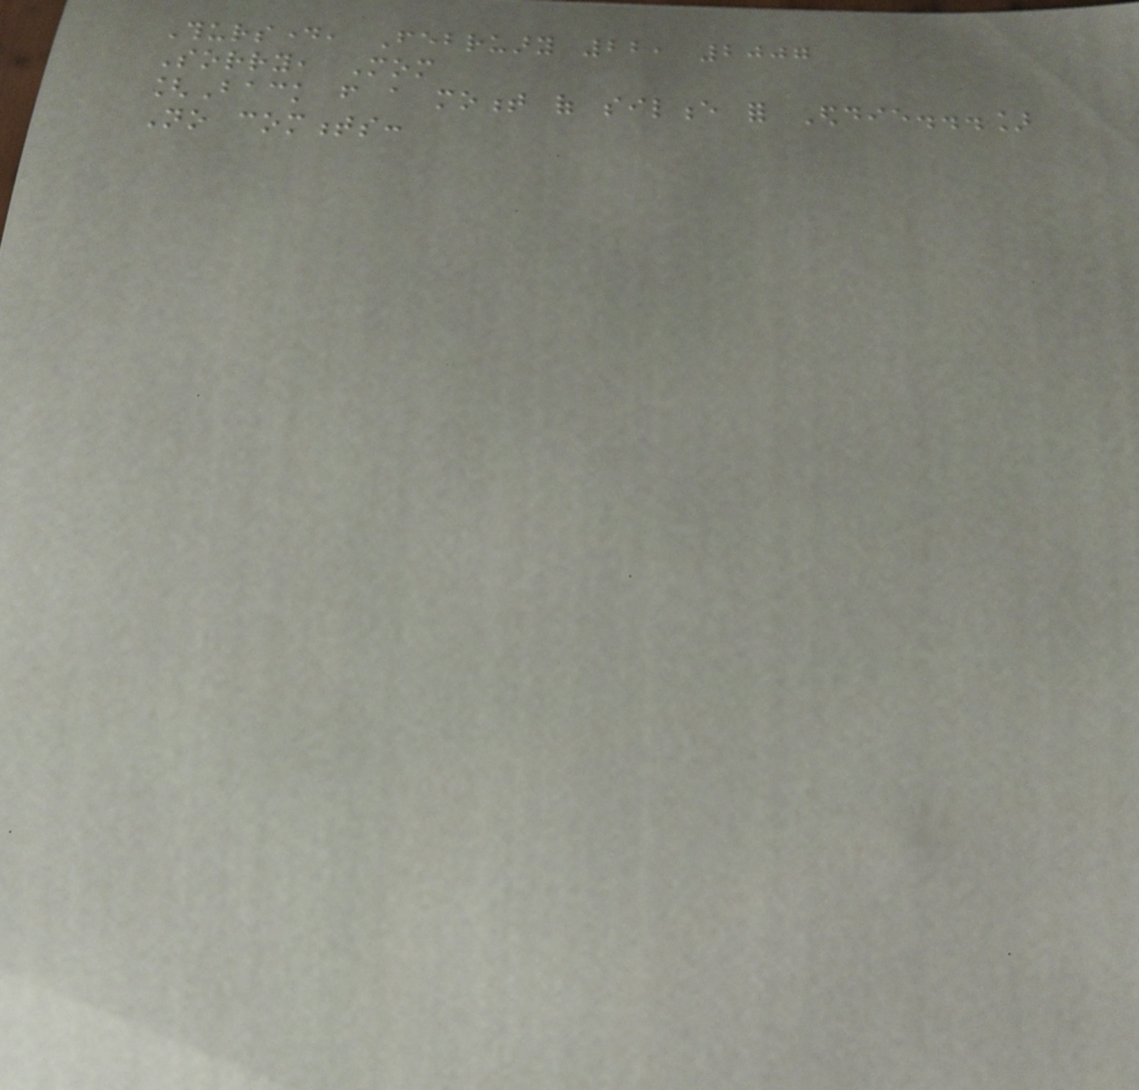Thursday, February 22, 2007
Sorry, Mom
[Back from a moment of silence for Eddie...]
No comments:
